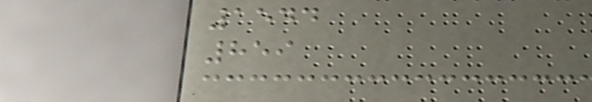1544
859
